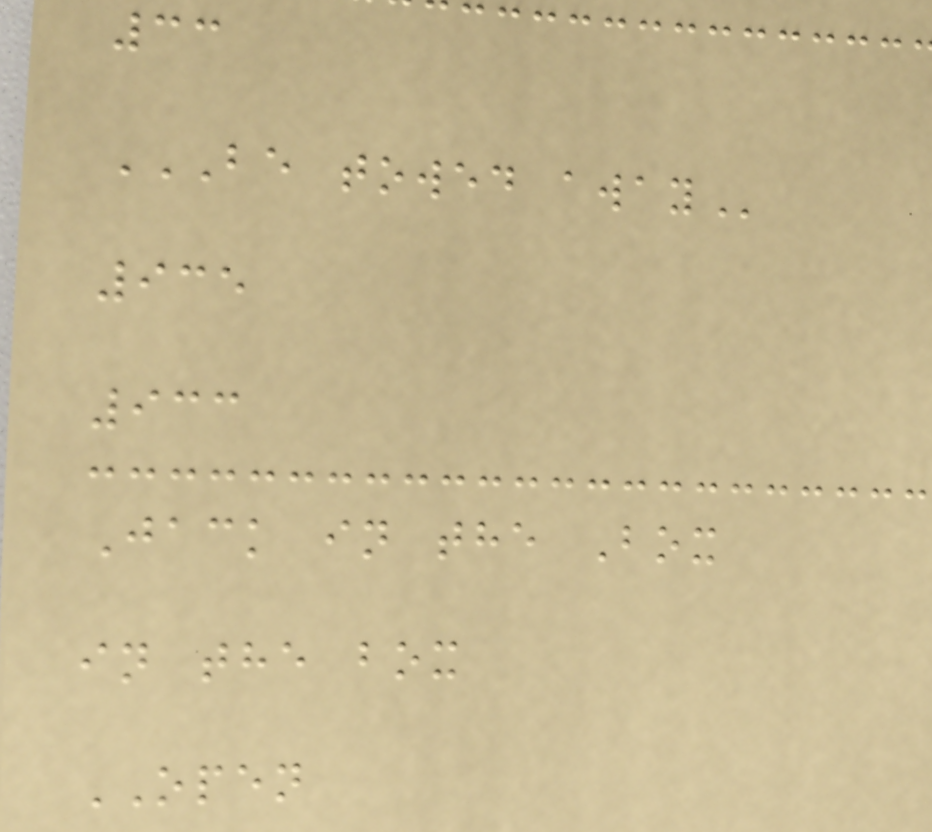33
BE TOWED AWAY
935
933
Jack in the Box
in the box
OPEN
